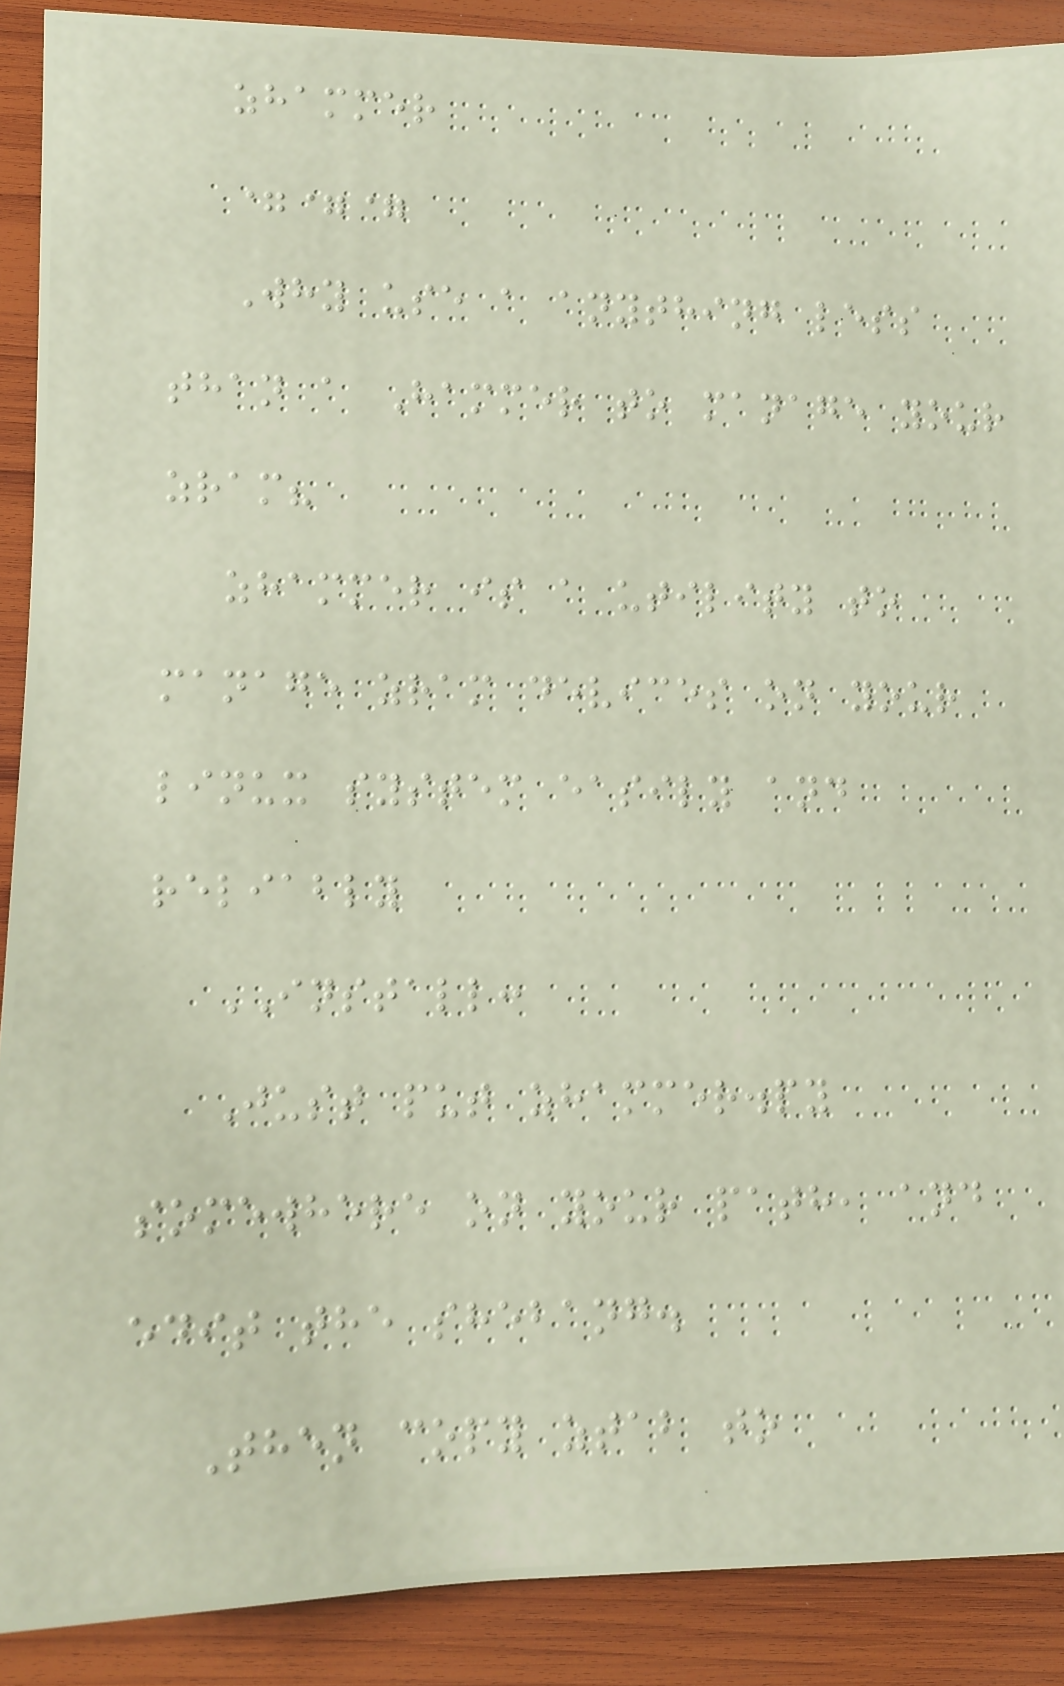zhammer
===
Why use a anything less
than a Hammer to manage your
zram?
zhammer is a utility to
manage zram devices on your
linux system easily and
reliably
INSTALL:
Just put zhammer.py
somewhere on your path, and
edit the shebang.
Then copy ztab to
